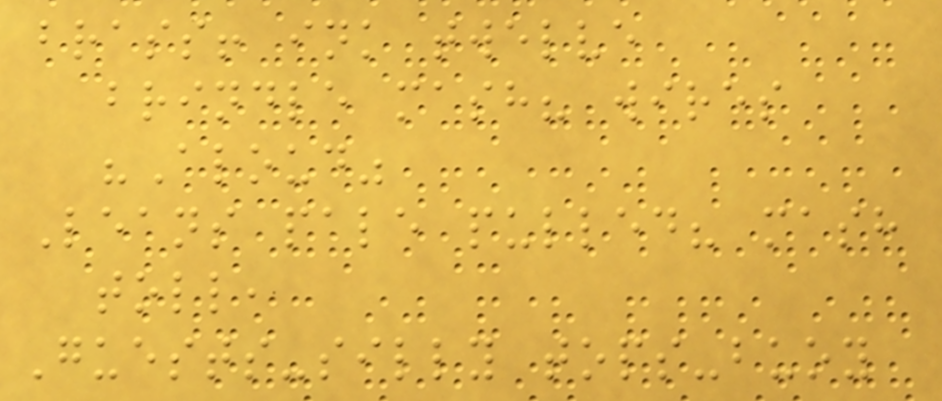brass! ink twelve
brindle mash? wires
"Aloud"
Leans pale pulled? mash
toll,
Guests-silly tops-buoy
